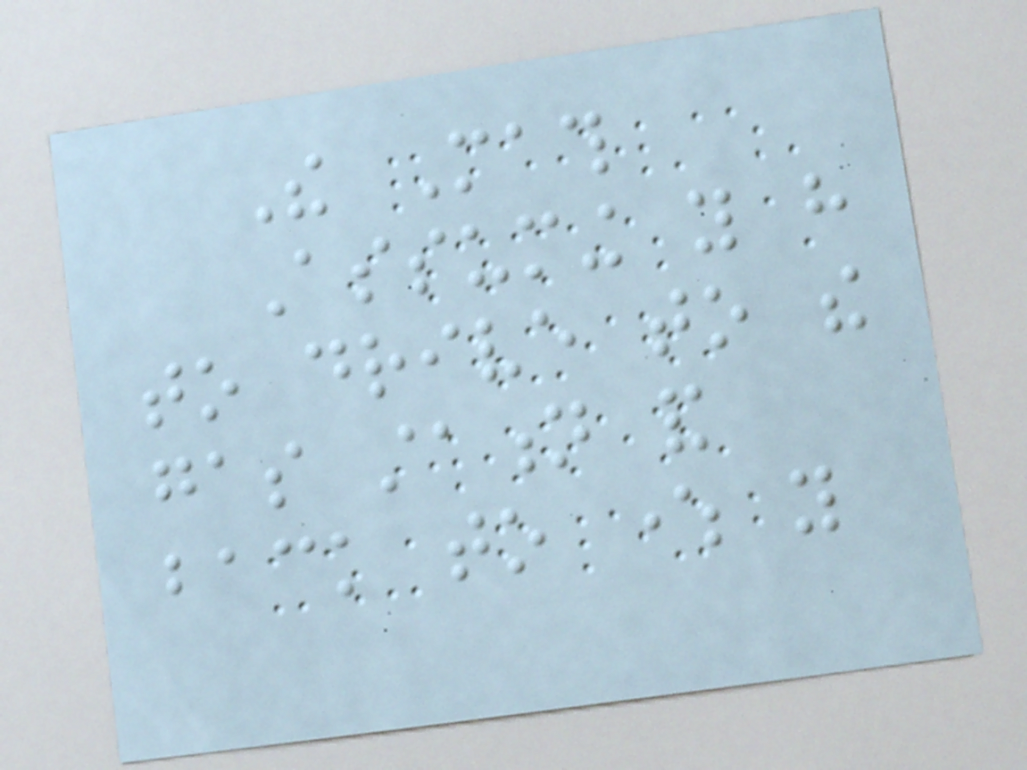The Math
Assuming you have
to drive to the
gas station and
back to where you
